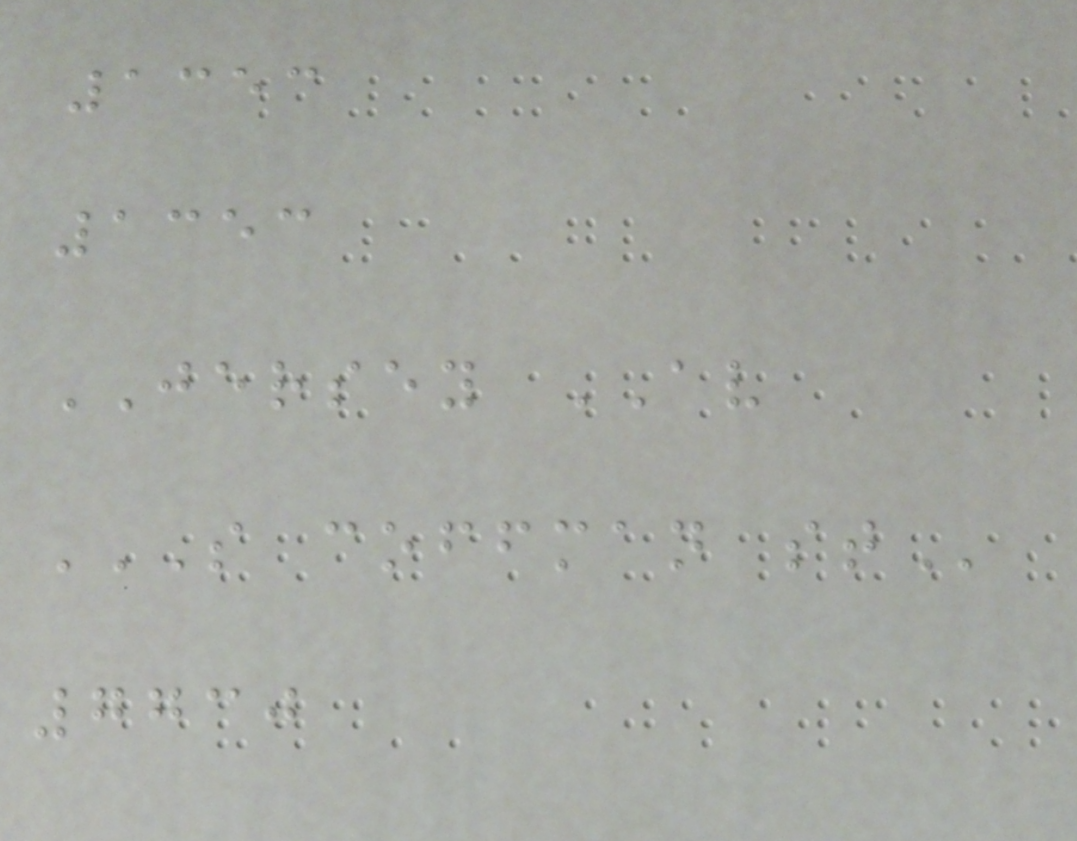1353
1353
JERSEY AV
S COFFMAN ST
7730
